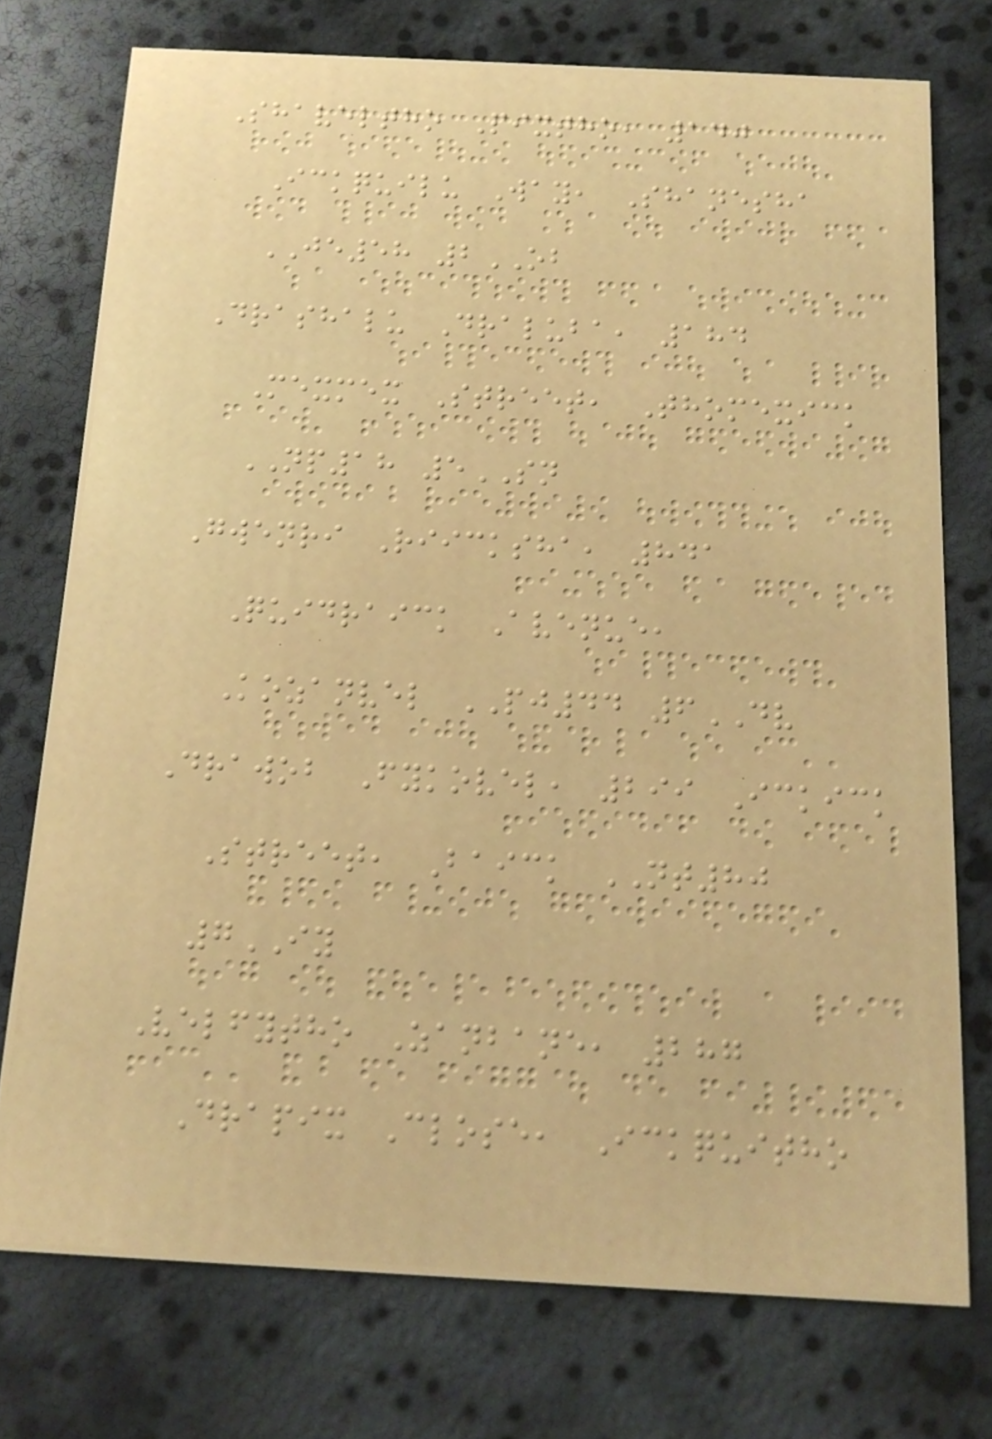Shaveltho Pixtho, 140
Ickquilu Way, Shanesha
JE58 2OB
Drashalu Draluba, 184
Mexmex Street, Thomexick
NP18 5SN
Gwenri Riicksha, 841
Quidraick Avenue,
Kozanvel PJ44 6DV
Drawob Fykovel, 299 Ickick
Street, Baick NT80
7IY
Velfytho Zanbane, 287
Drapix Close, Ickquitho
